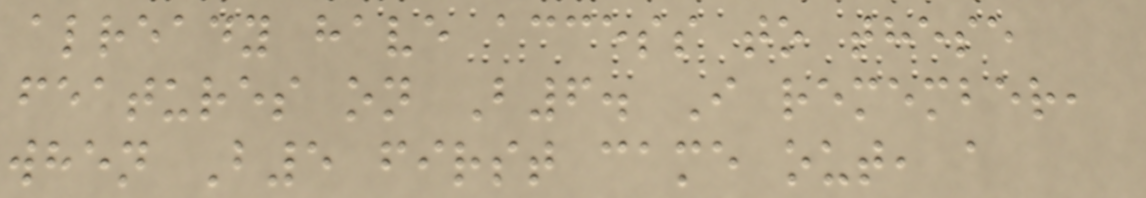already have access to these
features on B6. I remember,
when B5 first came out, a
